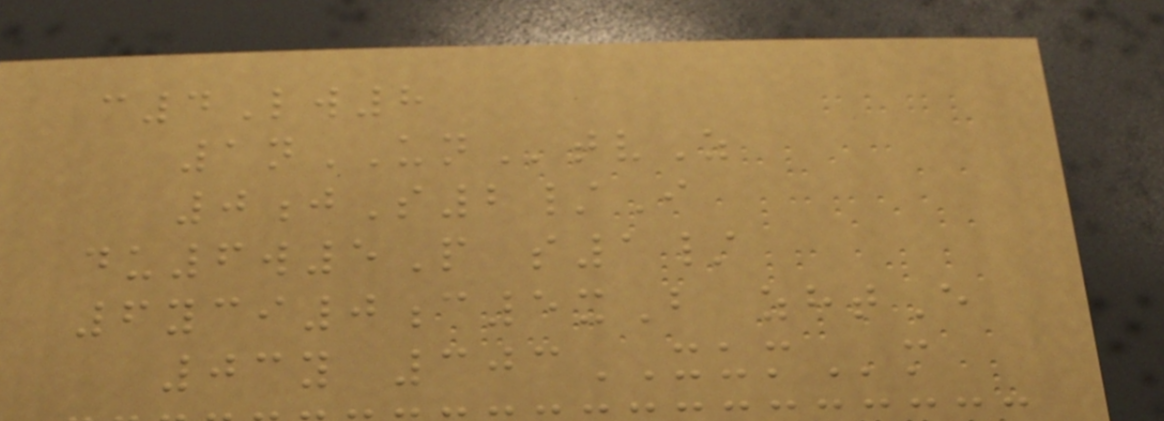c4Lw8
1nUNtvZ
0jS2/I
du6w5P s1/
6yci0c5xB zhtE
03y 303XUMm
